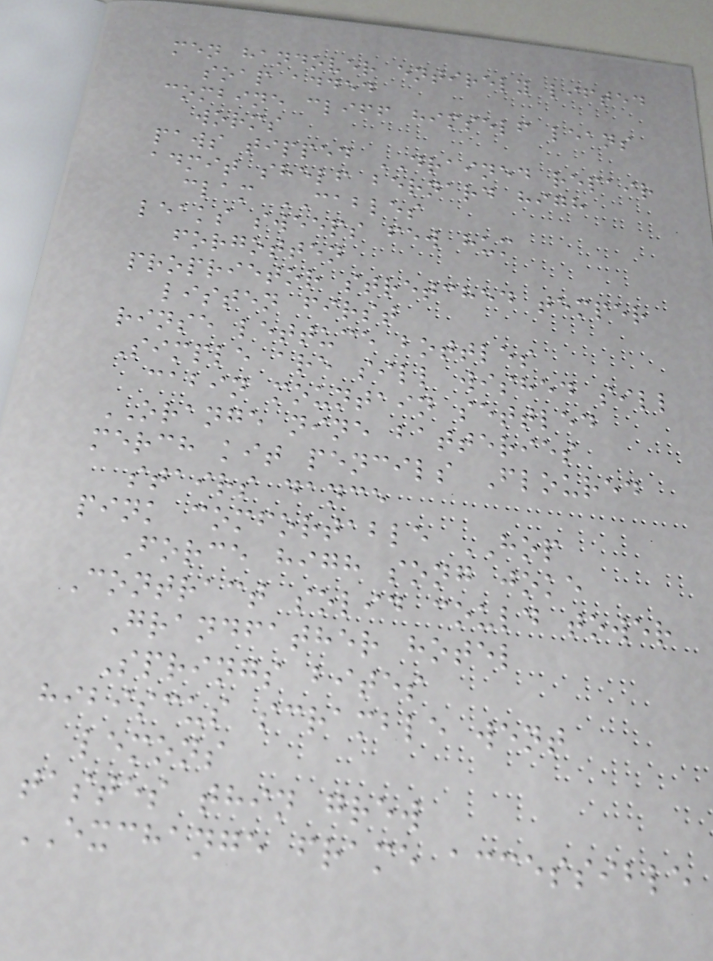men handover entirely lifted
soap added
combine cliff himself leans
worms
paws tipped DRAINED repair
admit shelf bernard high
clam CABLES
leaks sweeps few hum
forgotten
proprietor stretched temper
listen first
rinse lettuce bottles
Simple are sill wished sill
cabin mountain settled
ORANGE nine batteries
merch kit pencils Floured
stairs dance
pink comfortable HOP
Force high song joke
Contract solid could tower
Grandfather hotel
Springs bites
hibiscus scramble went
lemons
tastes thin grew
EXCHANGE frame accessible
